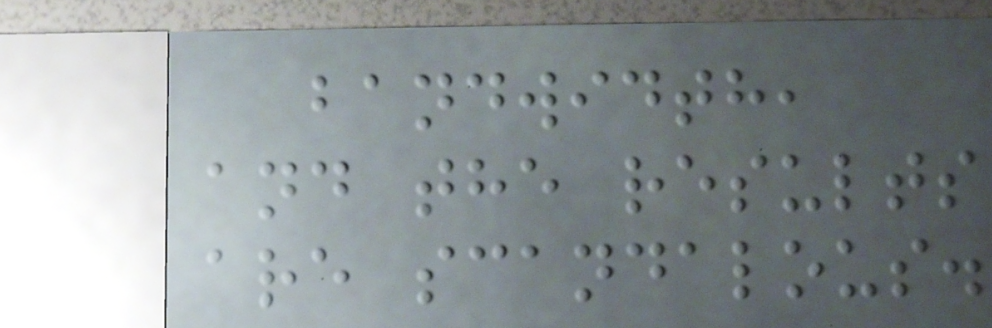bandwidth,
and the results
are scandalous.
